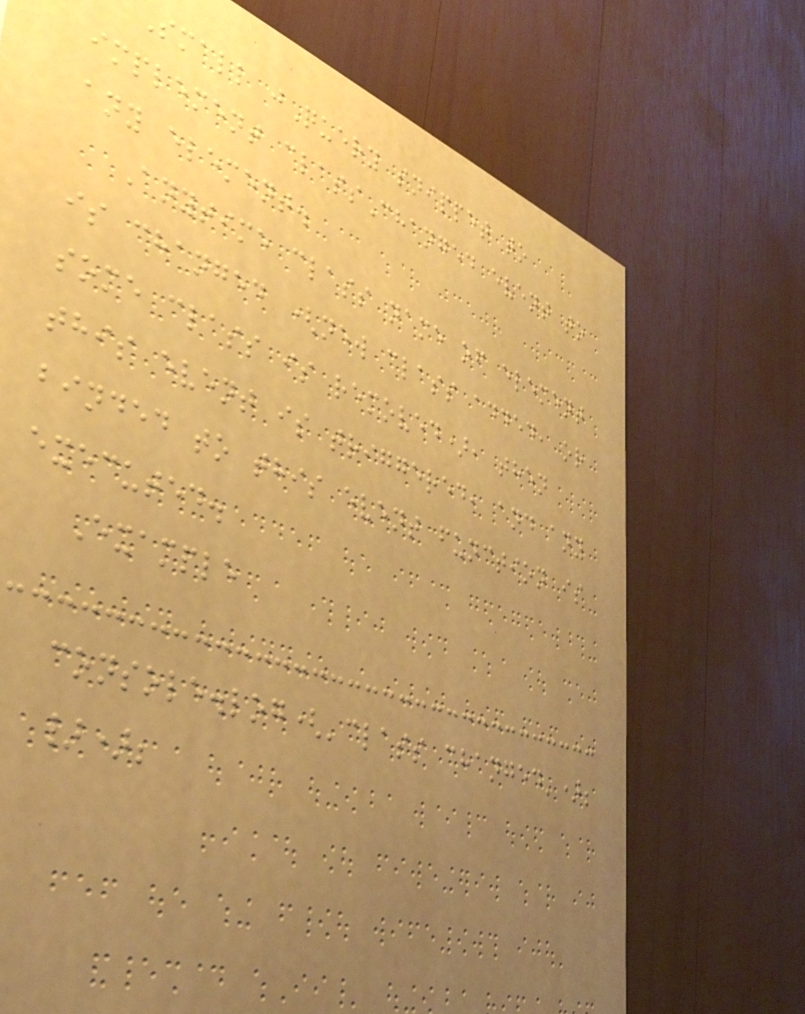Small jQuery snippet to
implement classChanged event to
any element.
Anytime class name of element
is changed (new class added, or
some class is removed), then
this event is triggered, and any
binded to this event function is
executed.
Example
console.log('class changed');
});
